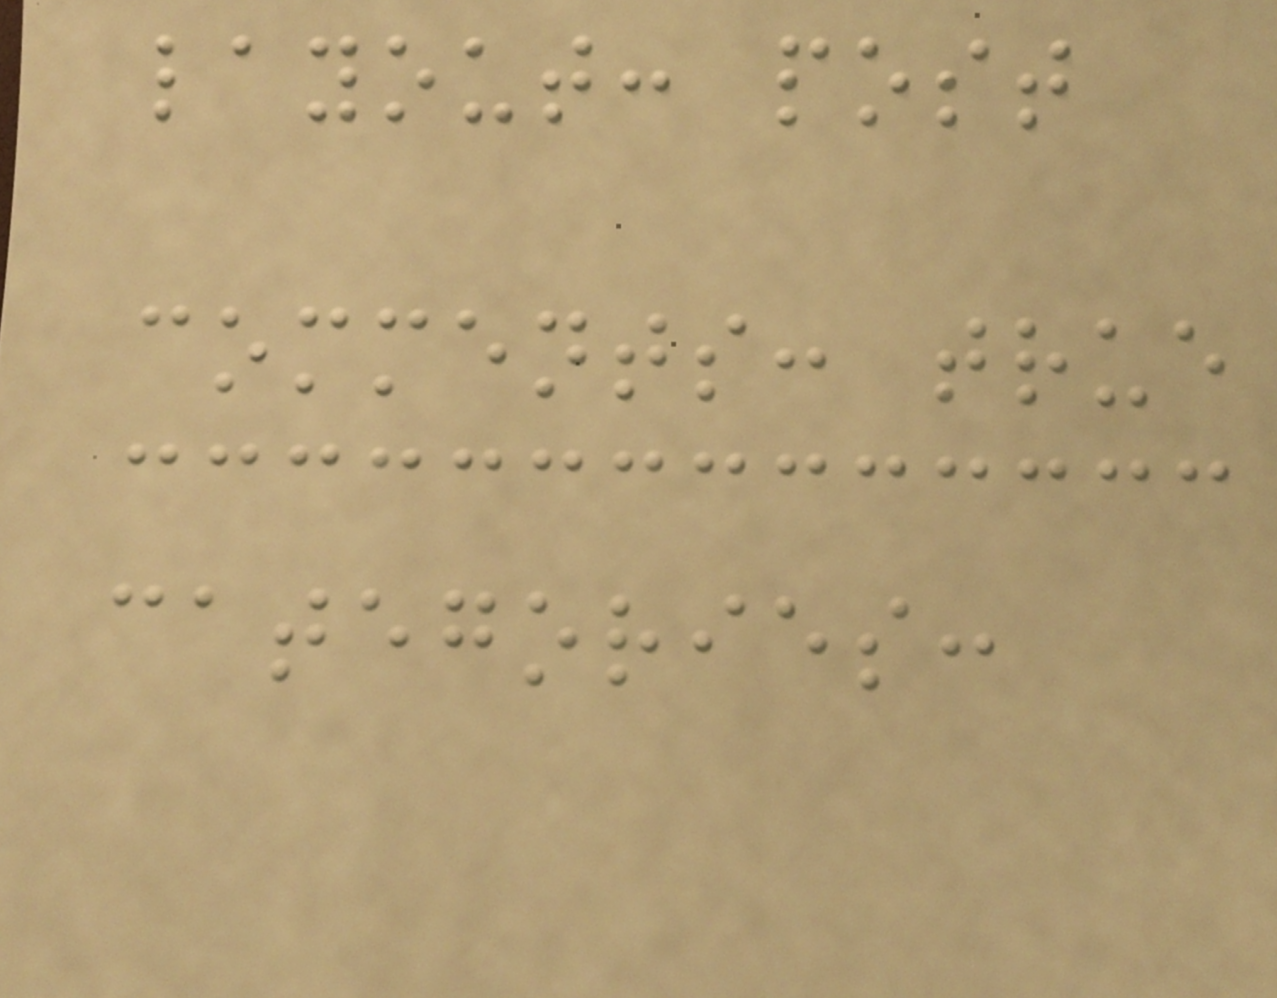layout: post
comments: true
categories:
